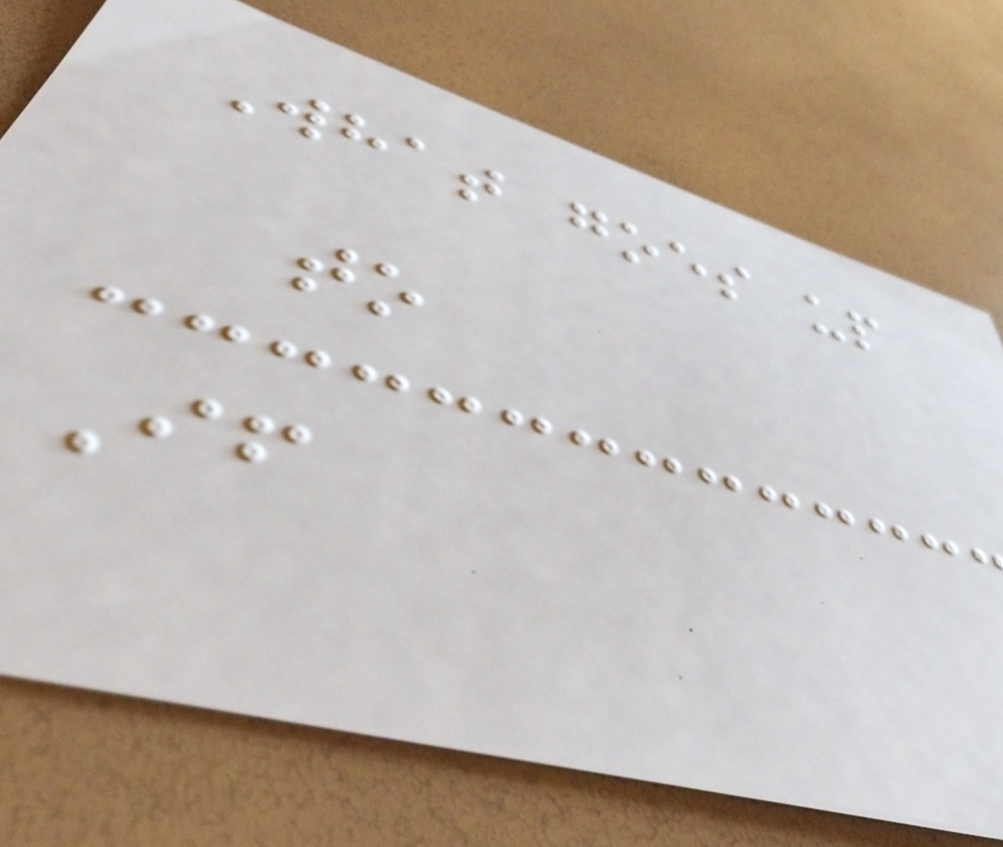What goes up
to
If
